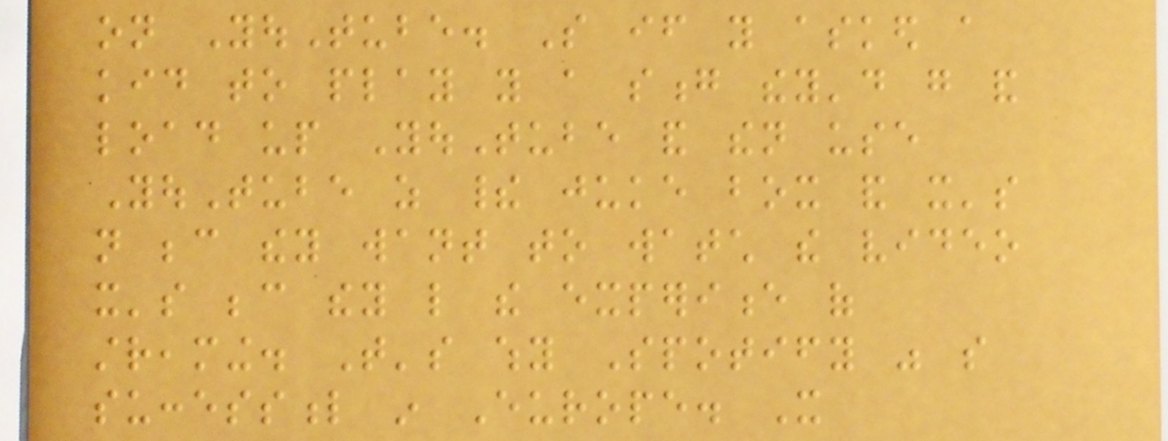on YouTube. So if you asked a
kid to play you a song they'd go and
load up YouTube and then use
YouTube as their juke box and it's
not because they want to watch the video
it's because they like the experience of
streaming. That's why Spotify was so
successful in Europe. It
